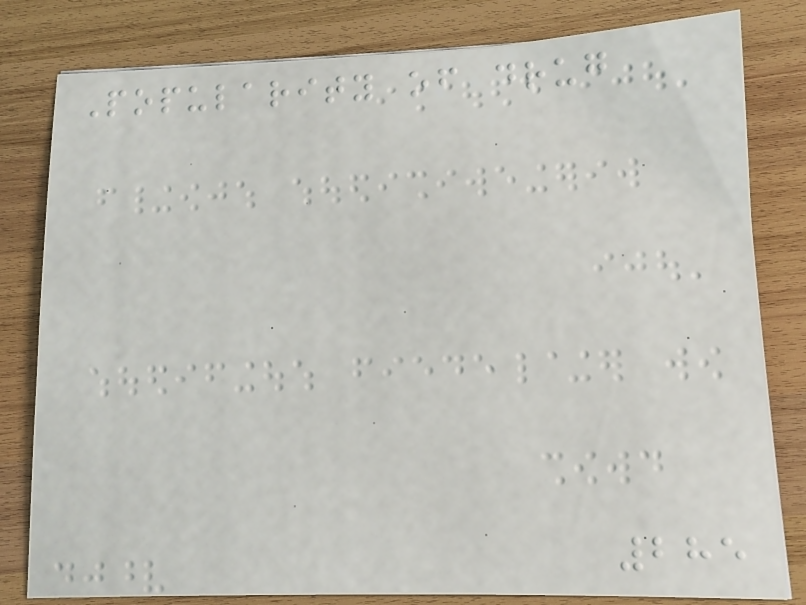Popularity of drug
285
